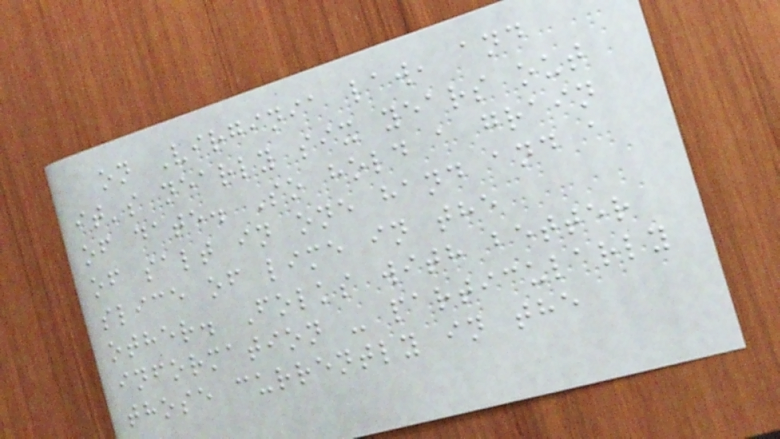on Virginia law, and
it's nearly six years out
of date. So hold a grain
of salt in one hand and a
slice of lime in the
other. Folks with better
information - particularly
those currently in the
